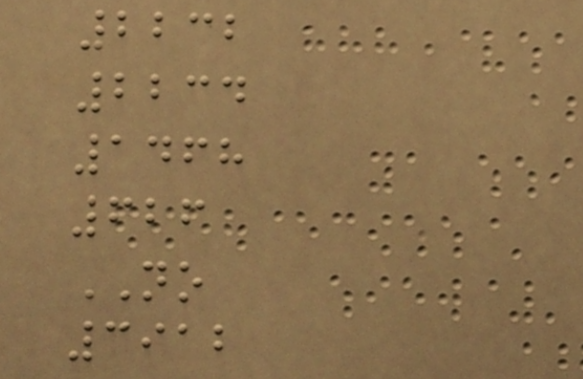2232
2234
1468
626
NO
3912
